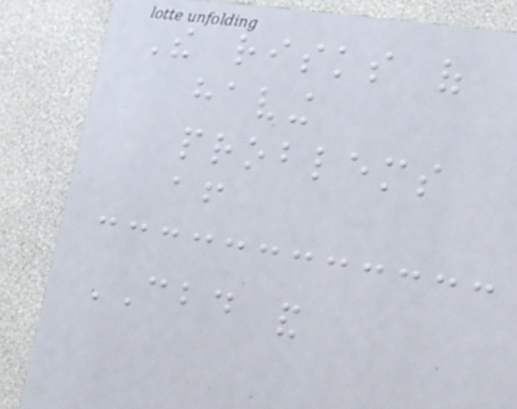The risks of
having
problems
after
CBD and
